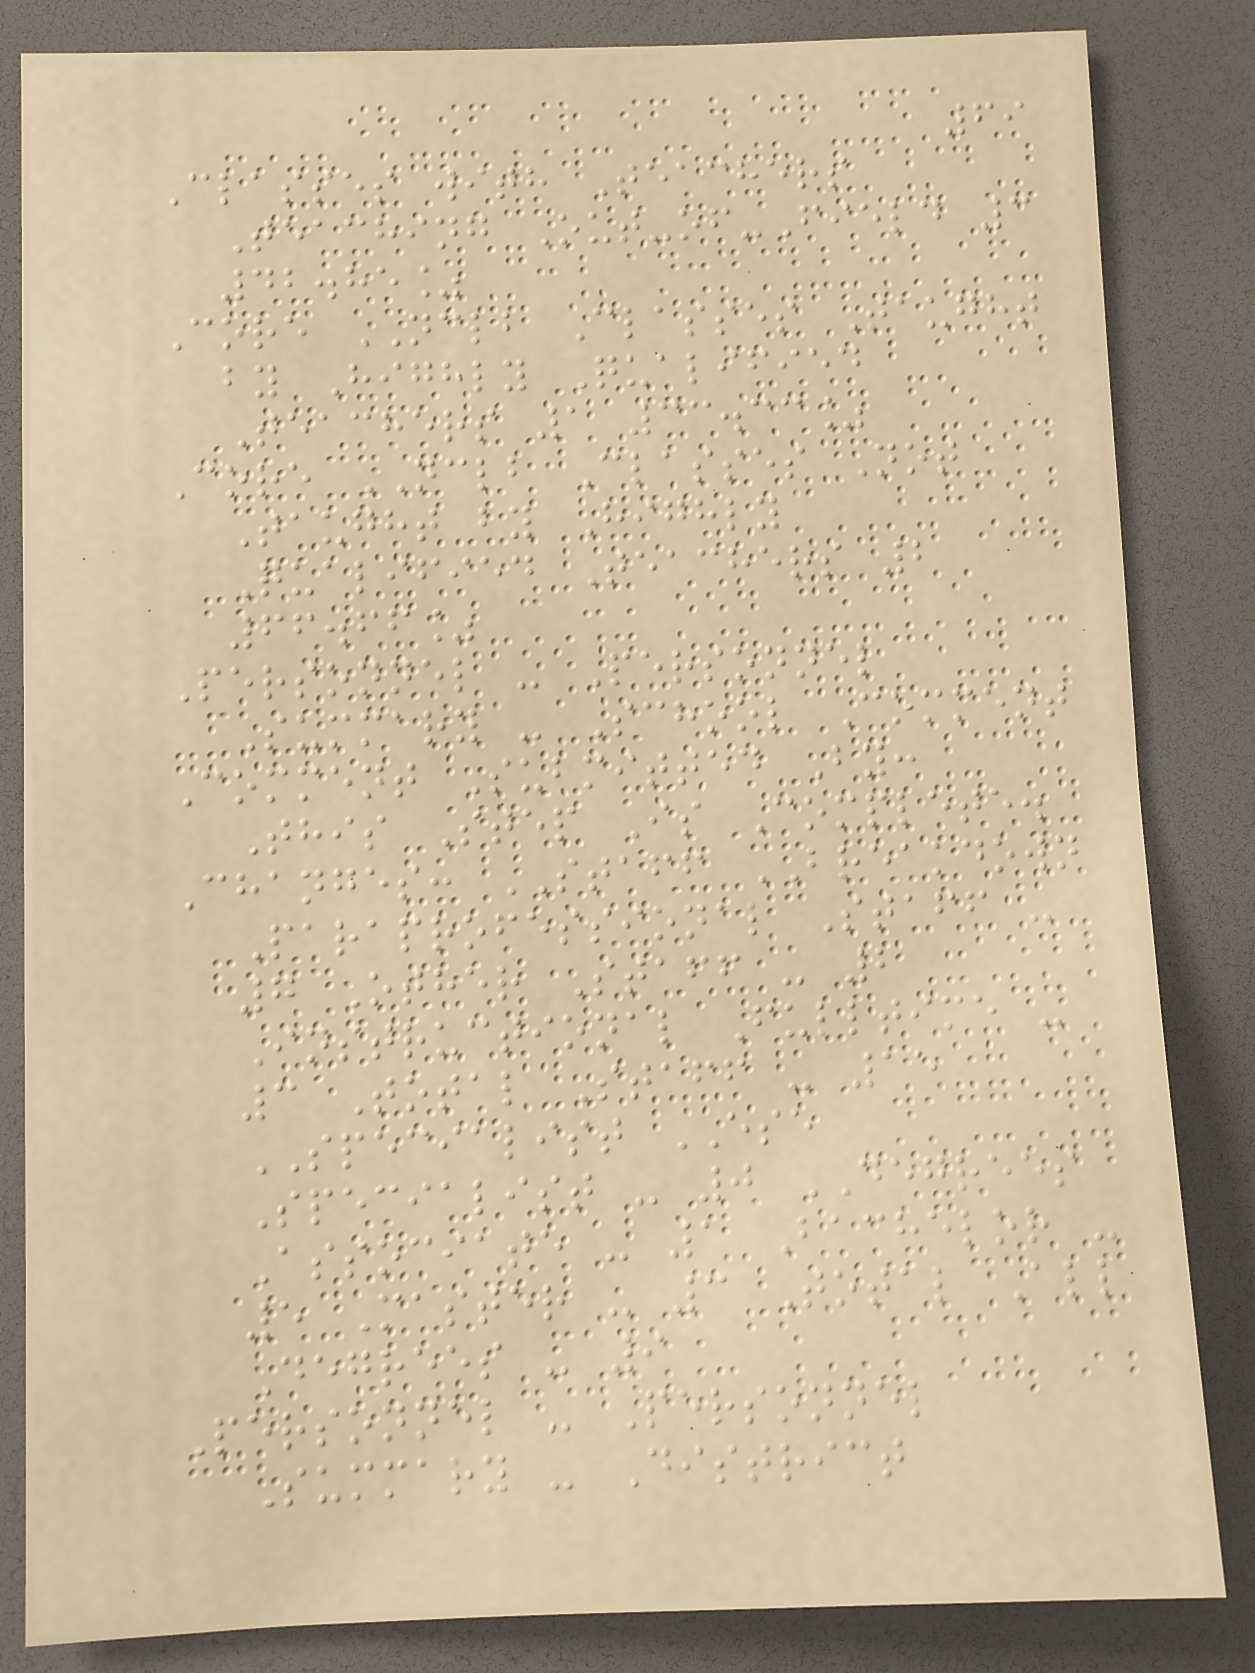69
Classes with Teachers
Teaching Out-of-Field 3
42.85%
Core NCLB Classes Taught
by Highly Qualified
Teachers 1 33.33%
Core NCLB Classes Not
Taught by Highly
Qualified Teachers 2
66.66%
Personnel - Personnel
Summary - School Comment
Comment Submitted By:
This Step Is Complete.
Changes: STAFF BREAKDOWN
Paraprofessional Staff -
7 Other Staff - 2
Instructional Fulltime -
3 Total Staff - 15
SPECIALIST ESE
Specialist - 0 DEGREES
Associate - 1 Bachelor -
5 Master - 3 Total All
Degrees - 9
Personnel - Personnel
Summary - District
